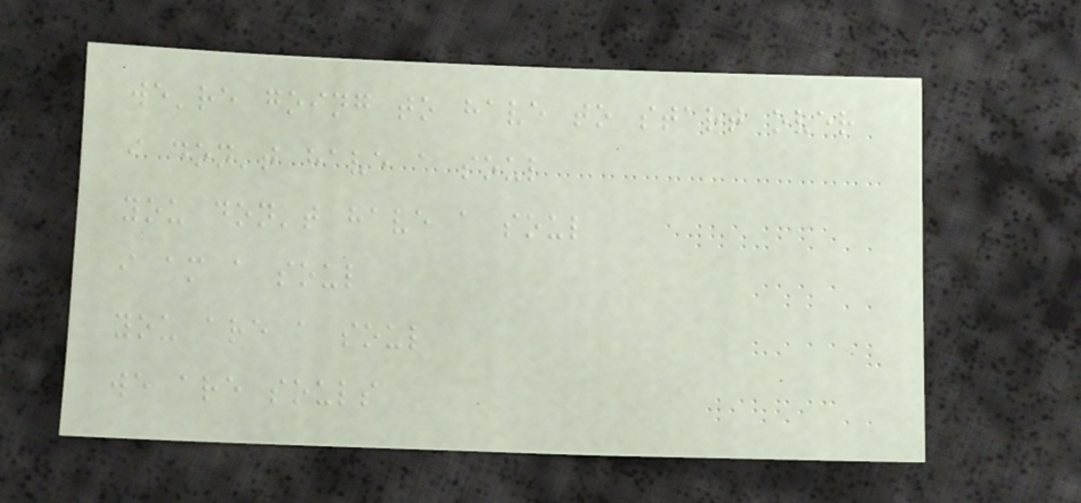we're going to have to start over
i don't have a soul
you don't have a soul
i am a soul
you are a soul
we are souls
